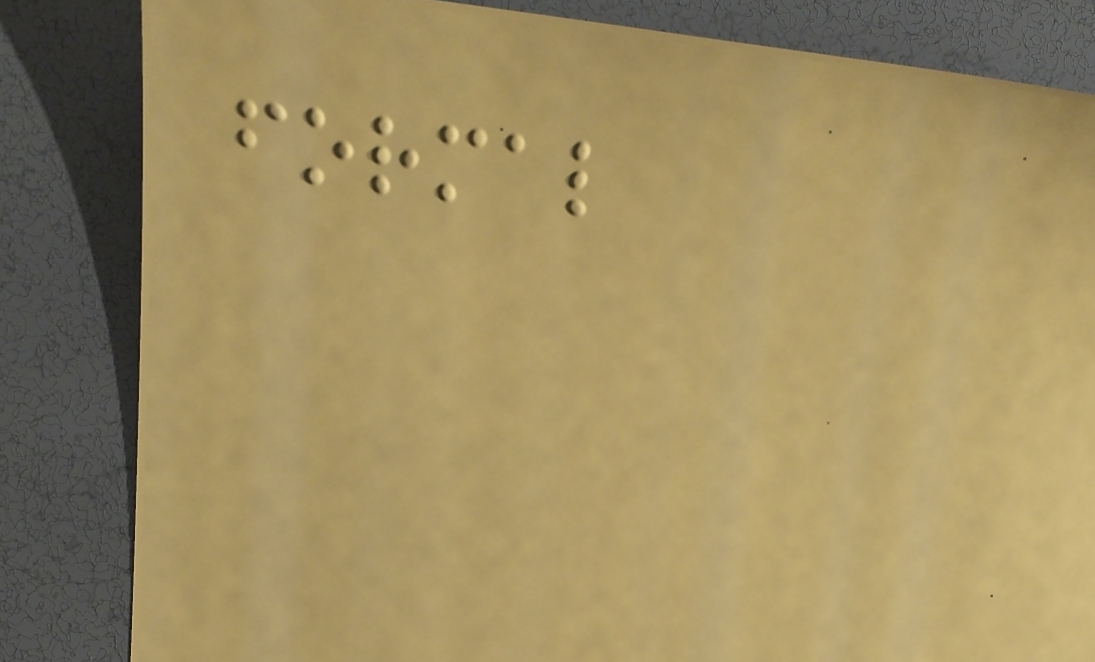formal
